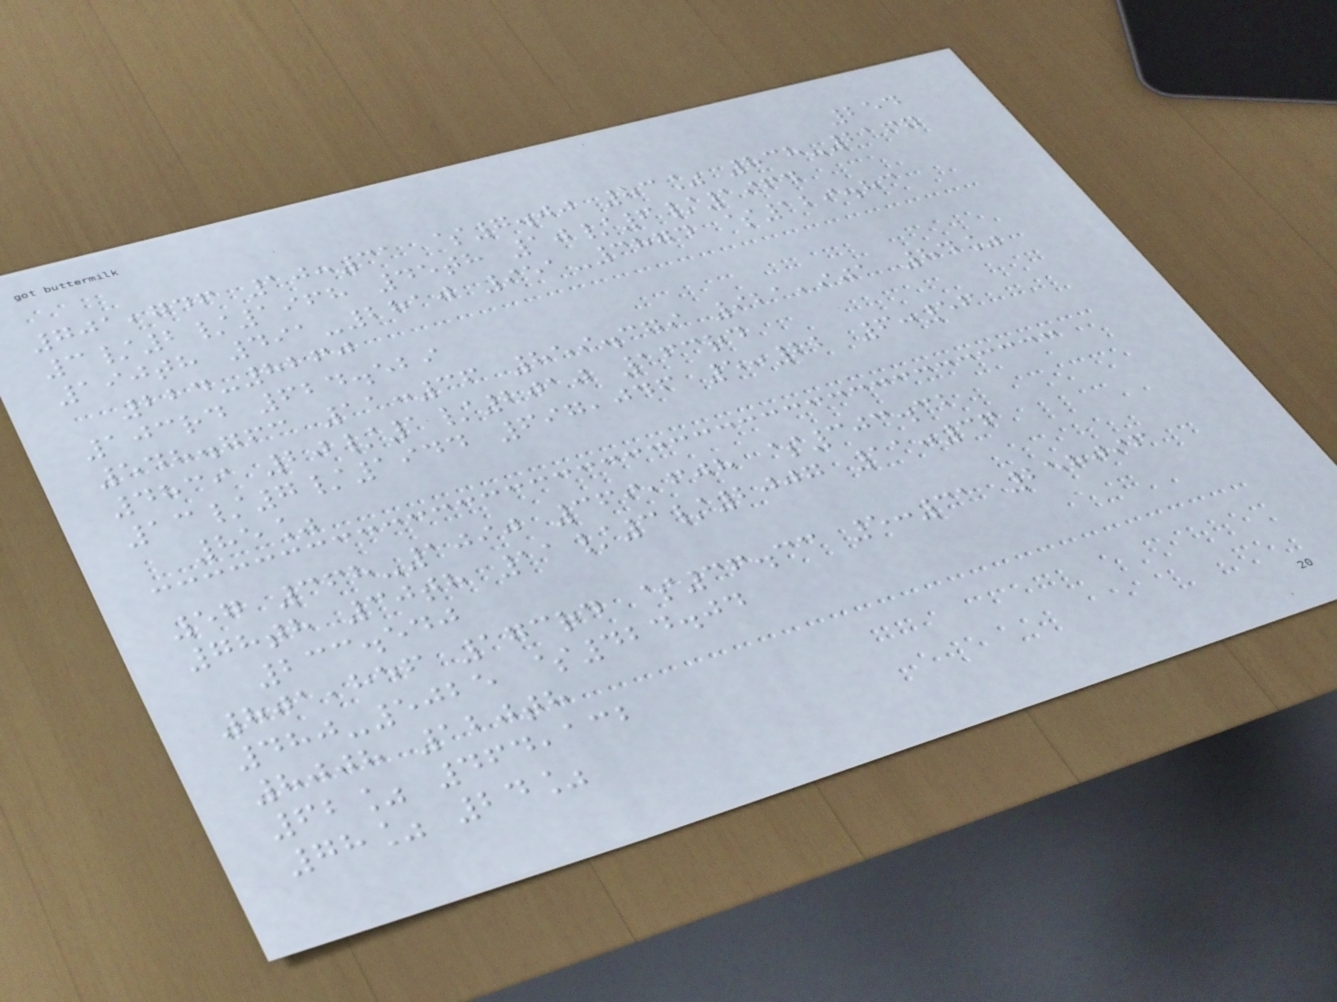254
701,746 10:31 $7.00 83% 838-2167
3/2/1968 45th 10/6/1964
190th 491-2810 951-3874 $129.83
224-8260
103rd 624.529
548.763 11:36 859.379 921,901 84%
4839 20/1/2010 163rd
13/7/1944 697,046 5:22 6:56
85%
57 368-1090 369,608 $303.32
78th 30th 11/3/2007 11:36
233.540
801,856 173rd $36.33 5:31 258096
480-5025 $424.04
8008 120th
62% 464,132
78% 24%
